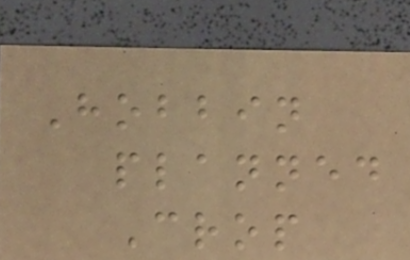Hobbin
planned
Crop
